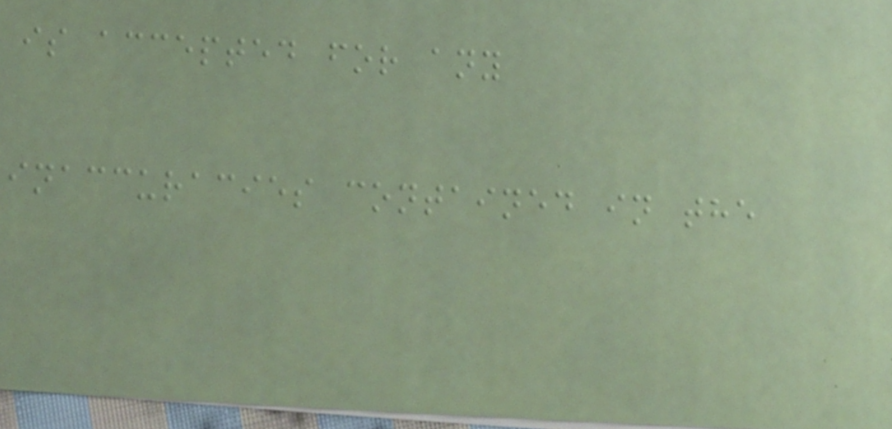is accepted for any
inaccuracies contained in the
